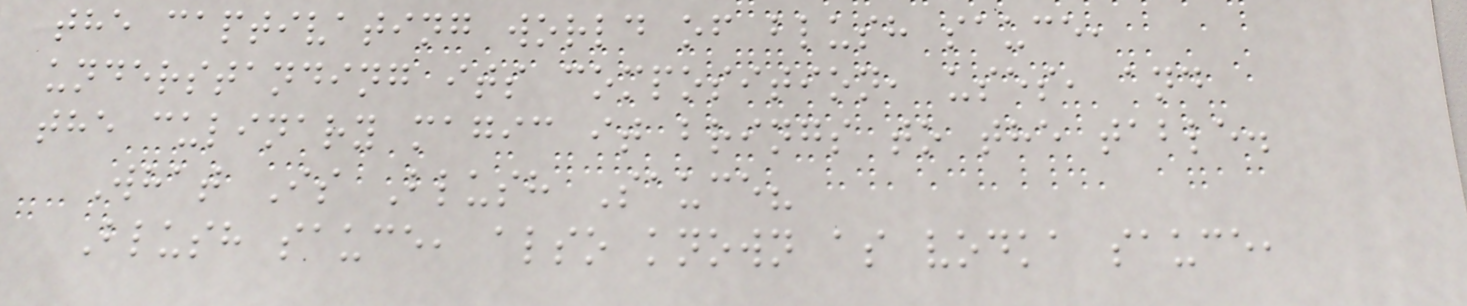the captivating world of blush sauce,
understanding its composition, uses, and
the culinary magic it brings to the table.
What Is Blush Sauce?
Blush sauce, also known as vodka sauce,
